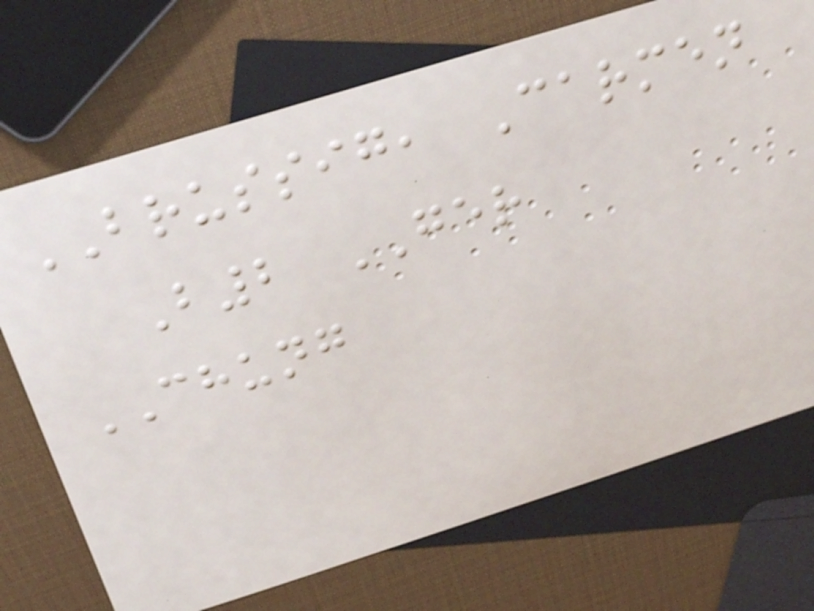BRUSSIG, Carmen
B2 GER
CHUNG
